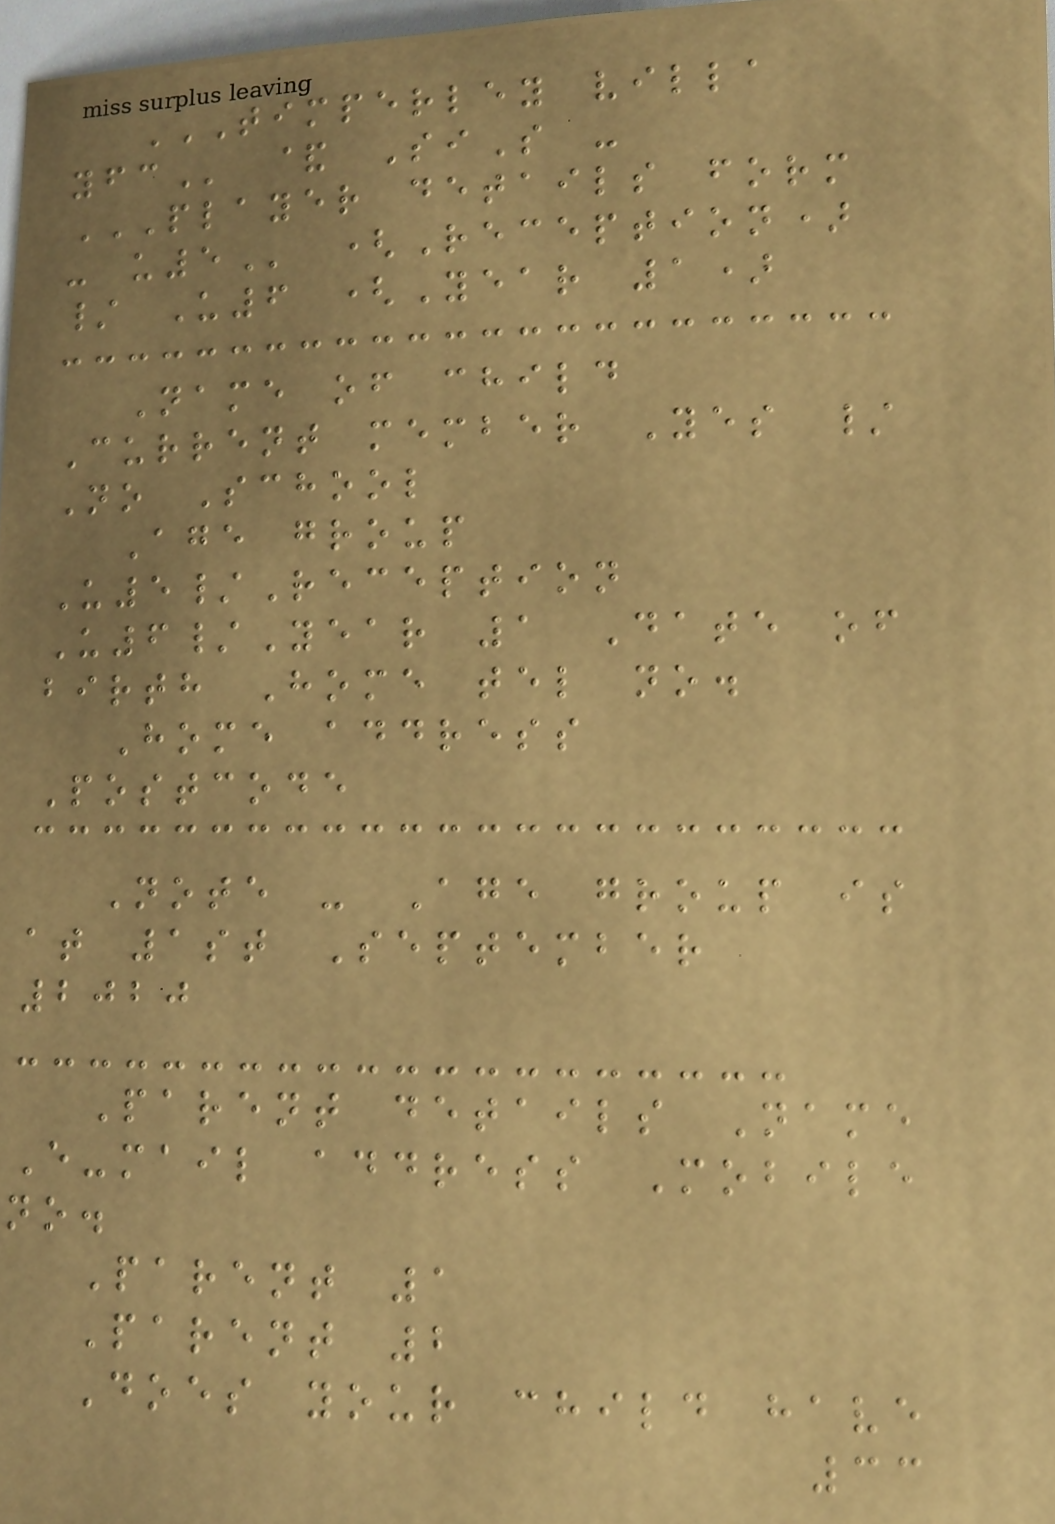TIMPERLEY VILLA
YFC & SiS -
PLAYER DETAILS FORM
- U5 (Reception)
/ U6 (Year 1)
Name of child
Current member Yes /
No School
Age group
U5/Reception
U6/Year 1 Date of
birth Home tel no.
Home address
Postcode
Note - Age group is
at 1st September
2020
Parent details Name
E-mail address Mobile
no.
Parent 1
Parent 2
Does your child have
33
